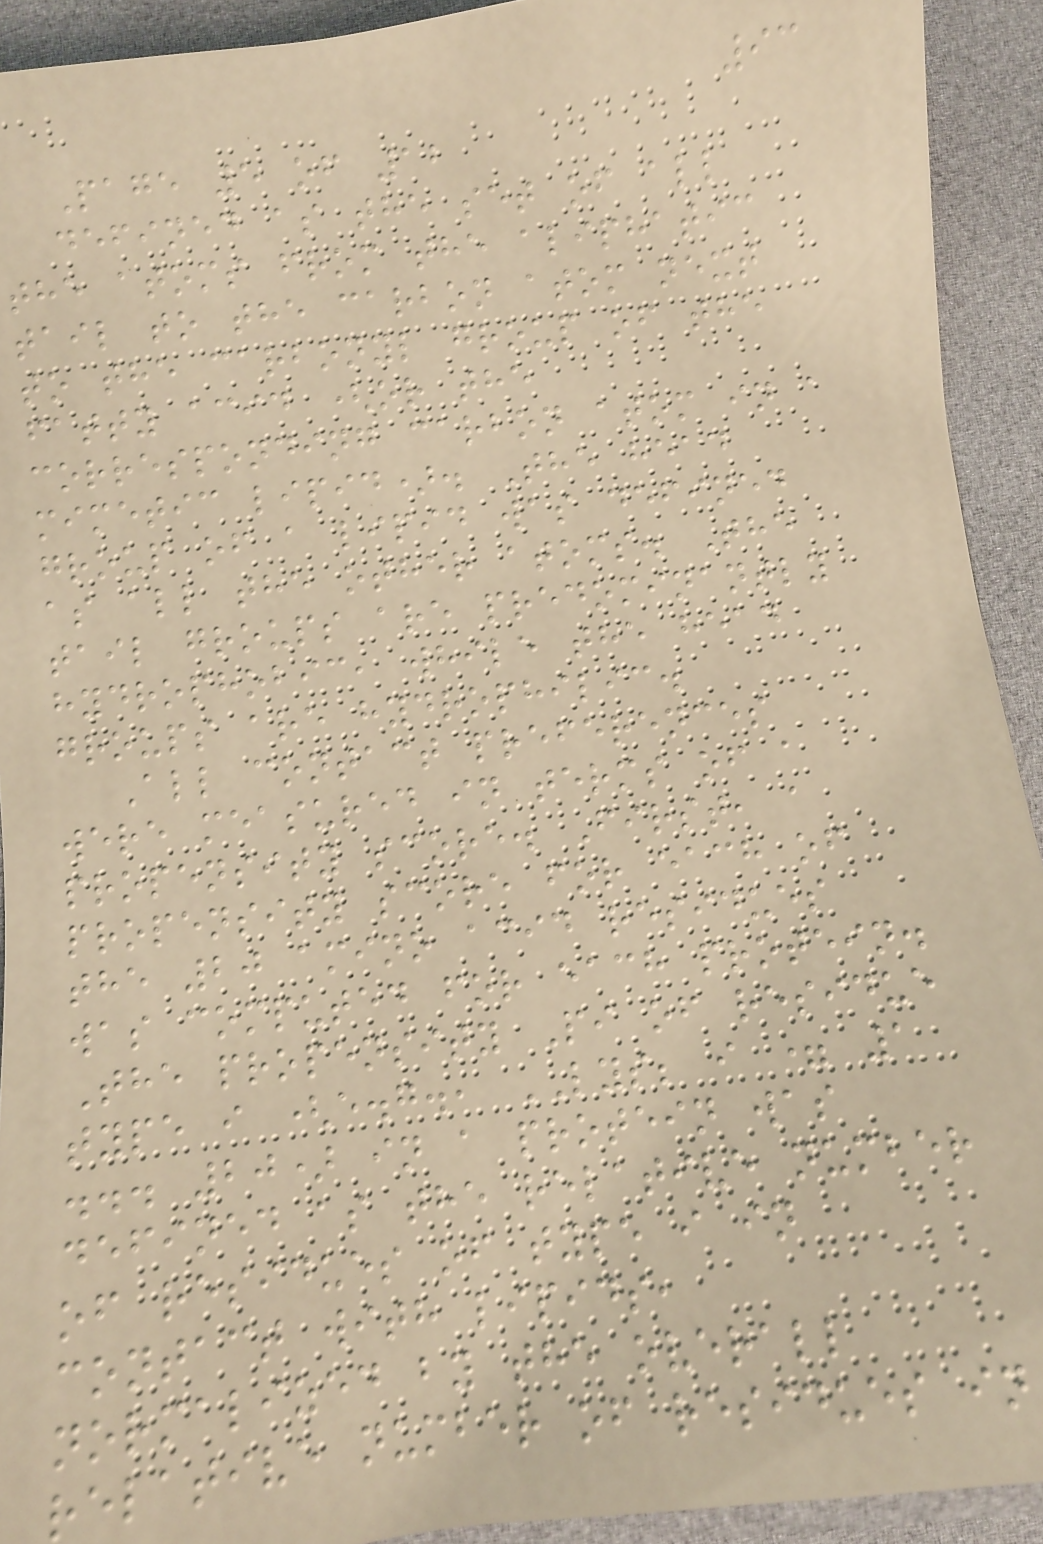93
Page 5 of 12
defined as the set of all
the atoms from the aliphatic
tail to the carbon atom next
to the carbonyl group of the
fatty acid (or the
corresponding carbon atom in a
mimetic lipid). The head
group of a lipid was defined
as all the other atoms. The
tail groups are predominantly
hydrophobic, while the head
groups are hydrophilic.
All contact preferences
were measured in terms of a
propensity score. First, a
propensity score for each of
the 20 amino acid residues
was computed for each protein.
The propensity Pi of residue
type i (e.g., LYS; i = 1
... 20) in a protein was
defined as the relative number
of residues of type i in
contact with lipids,
normalized by the overall
relative number of residues in
